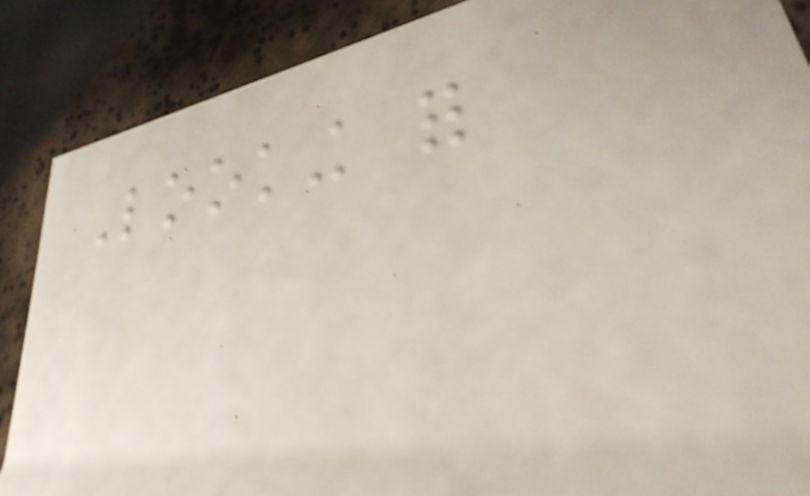Looking for
